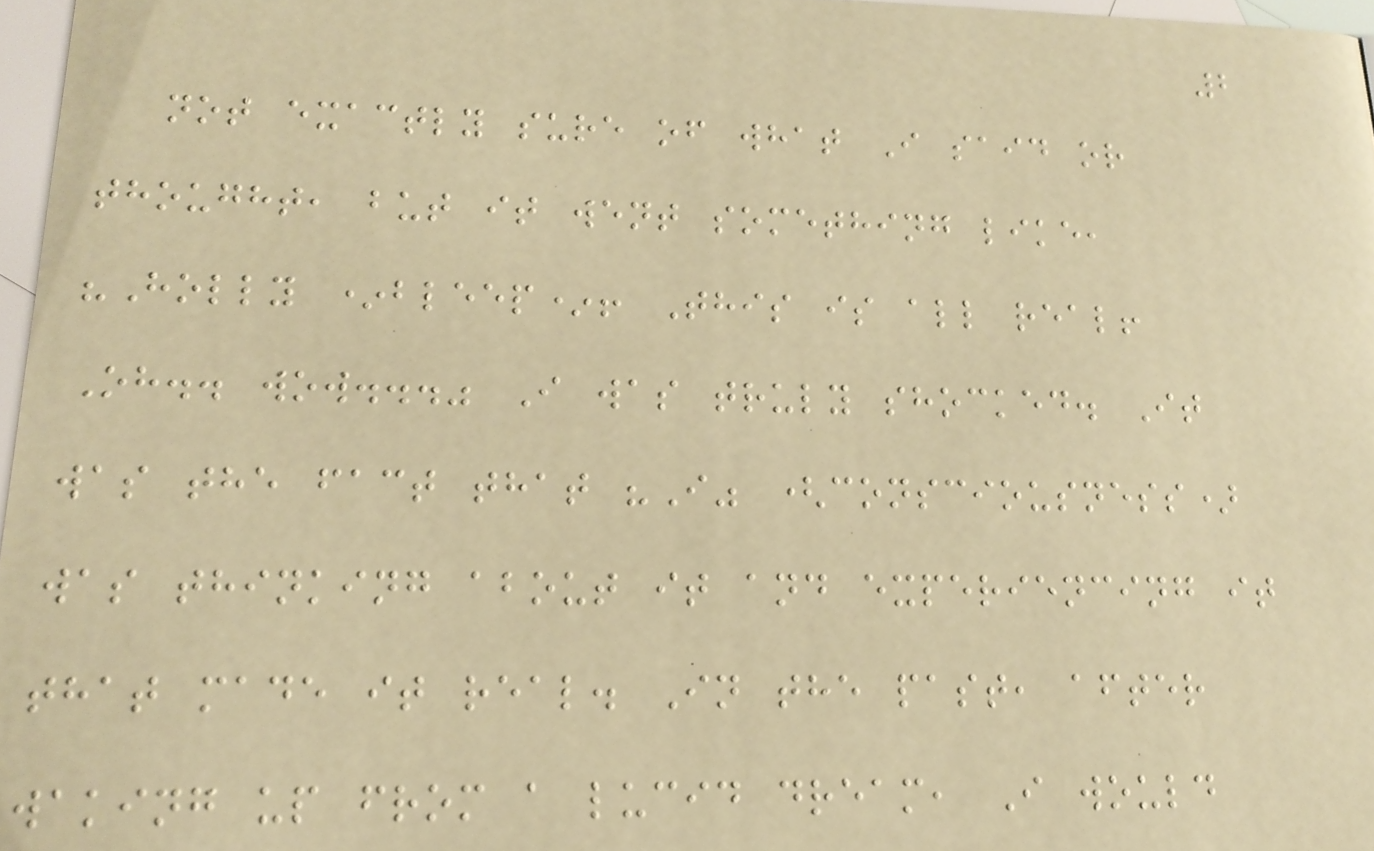2
not exactly sure of what I said or
thought, but it went something like,
"Holly *bleep*! This is all real!
Oh.. wow..." I was truly shocked. It
was the fact that "I" (consciousness)
was thinking about it and experiencing it
that made it real. In the past, after
waking up from a lucid dream, I would
